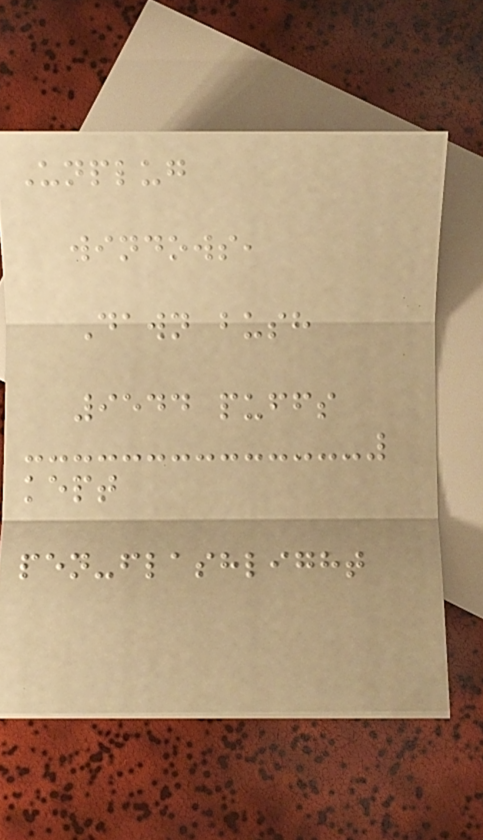Unplug
windows,
Dawn bush
9544 puffs
kept
pen-flashlight
